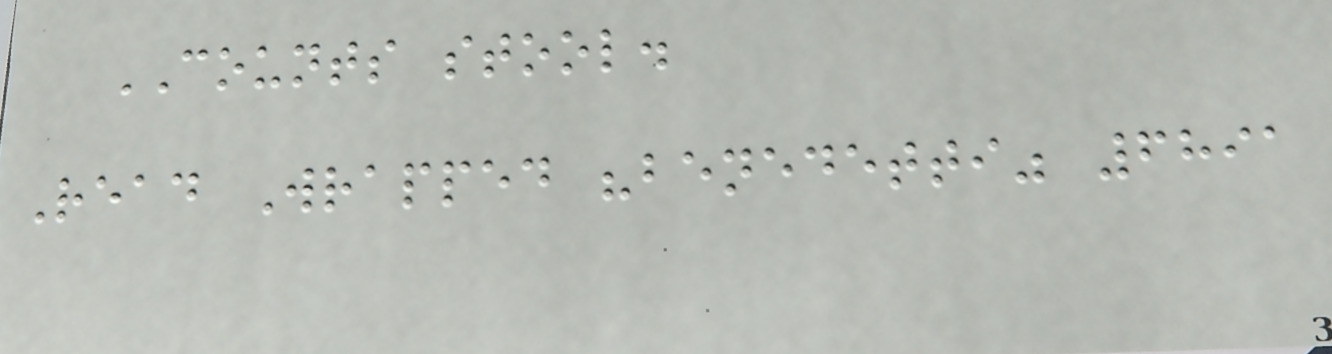COUNTS stool.
Read Wrapped "benedetti" 6891
